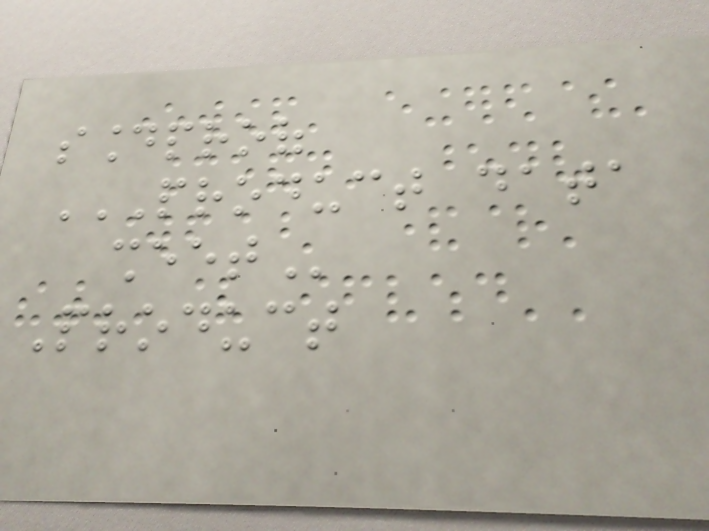soundproof
PRODUCT DATA
SHEET
Product
